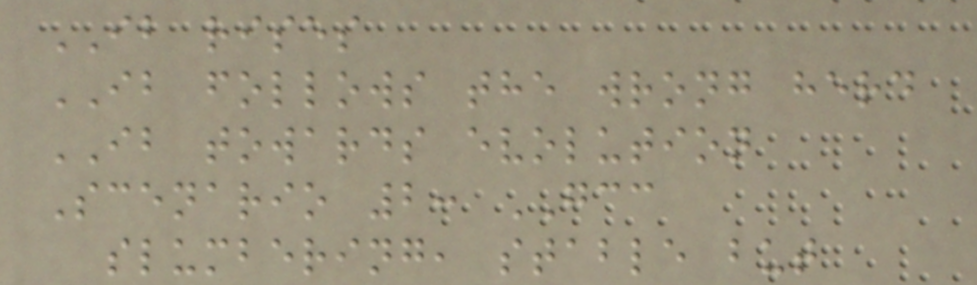IB rises
IB follows the wrong herd
IB towards evolution
Scenario 2: GCC
slumbering, stable but
